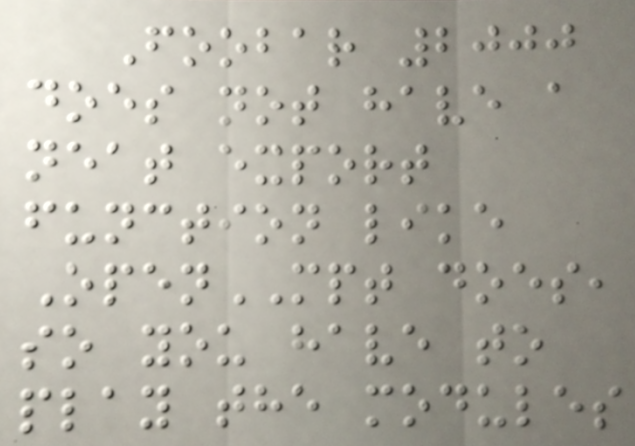Foobar 2000
does not have a
neat export
function like
OpenMPT does,
so you have to
play the modules
